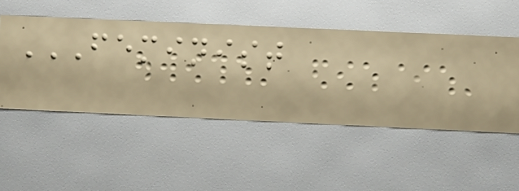FEMINIST
